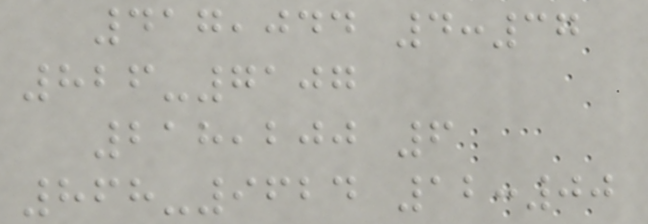417,044 4:37
826-7107
218,200 6
868-9624 12:00
